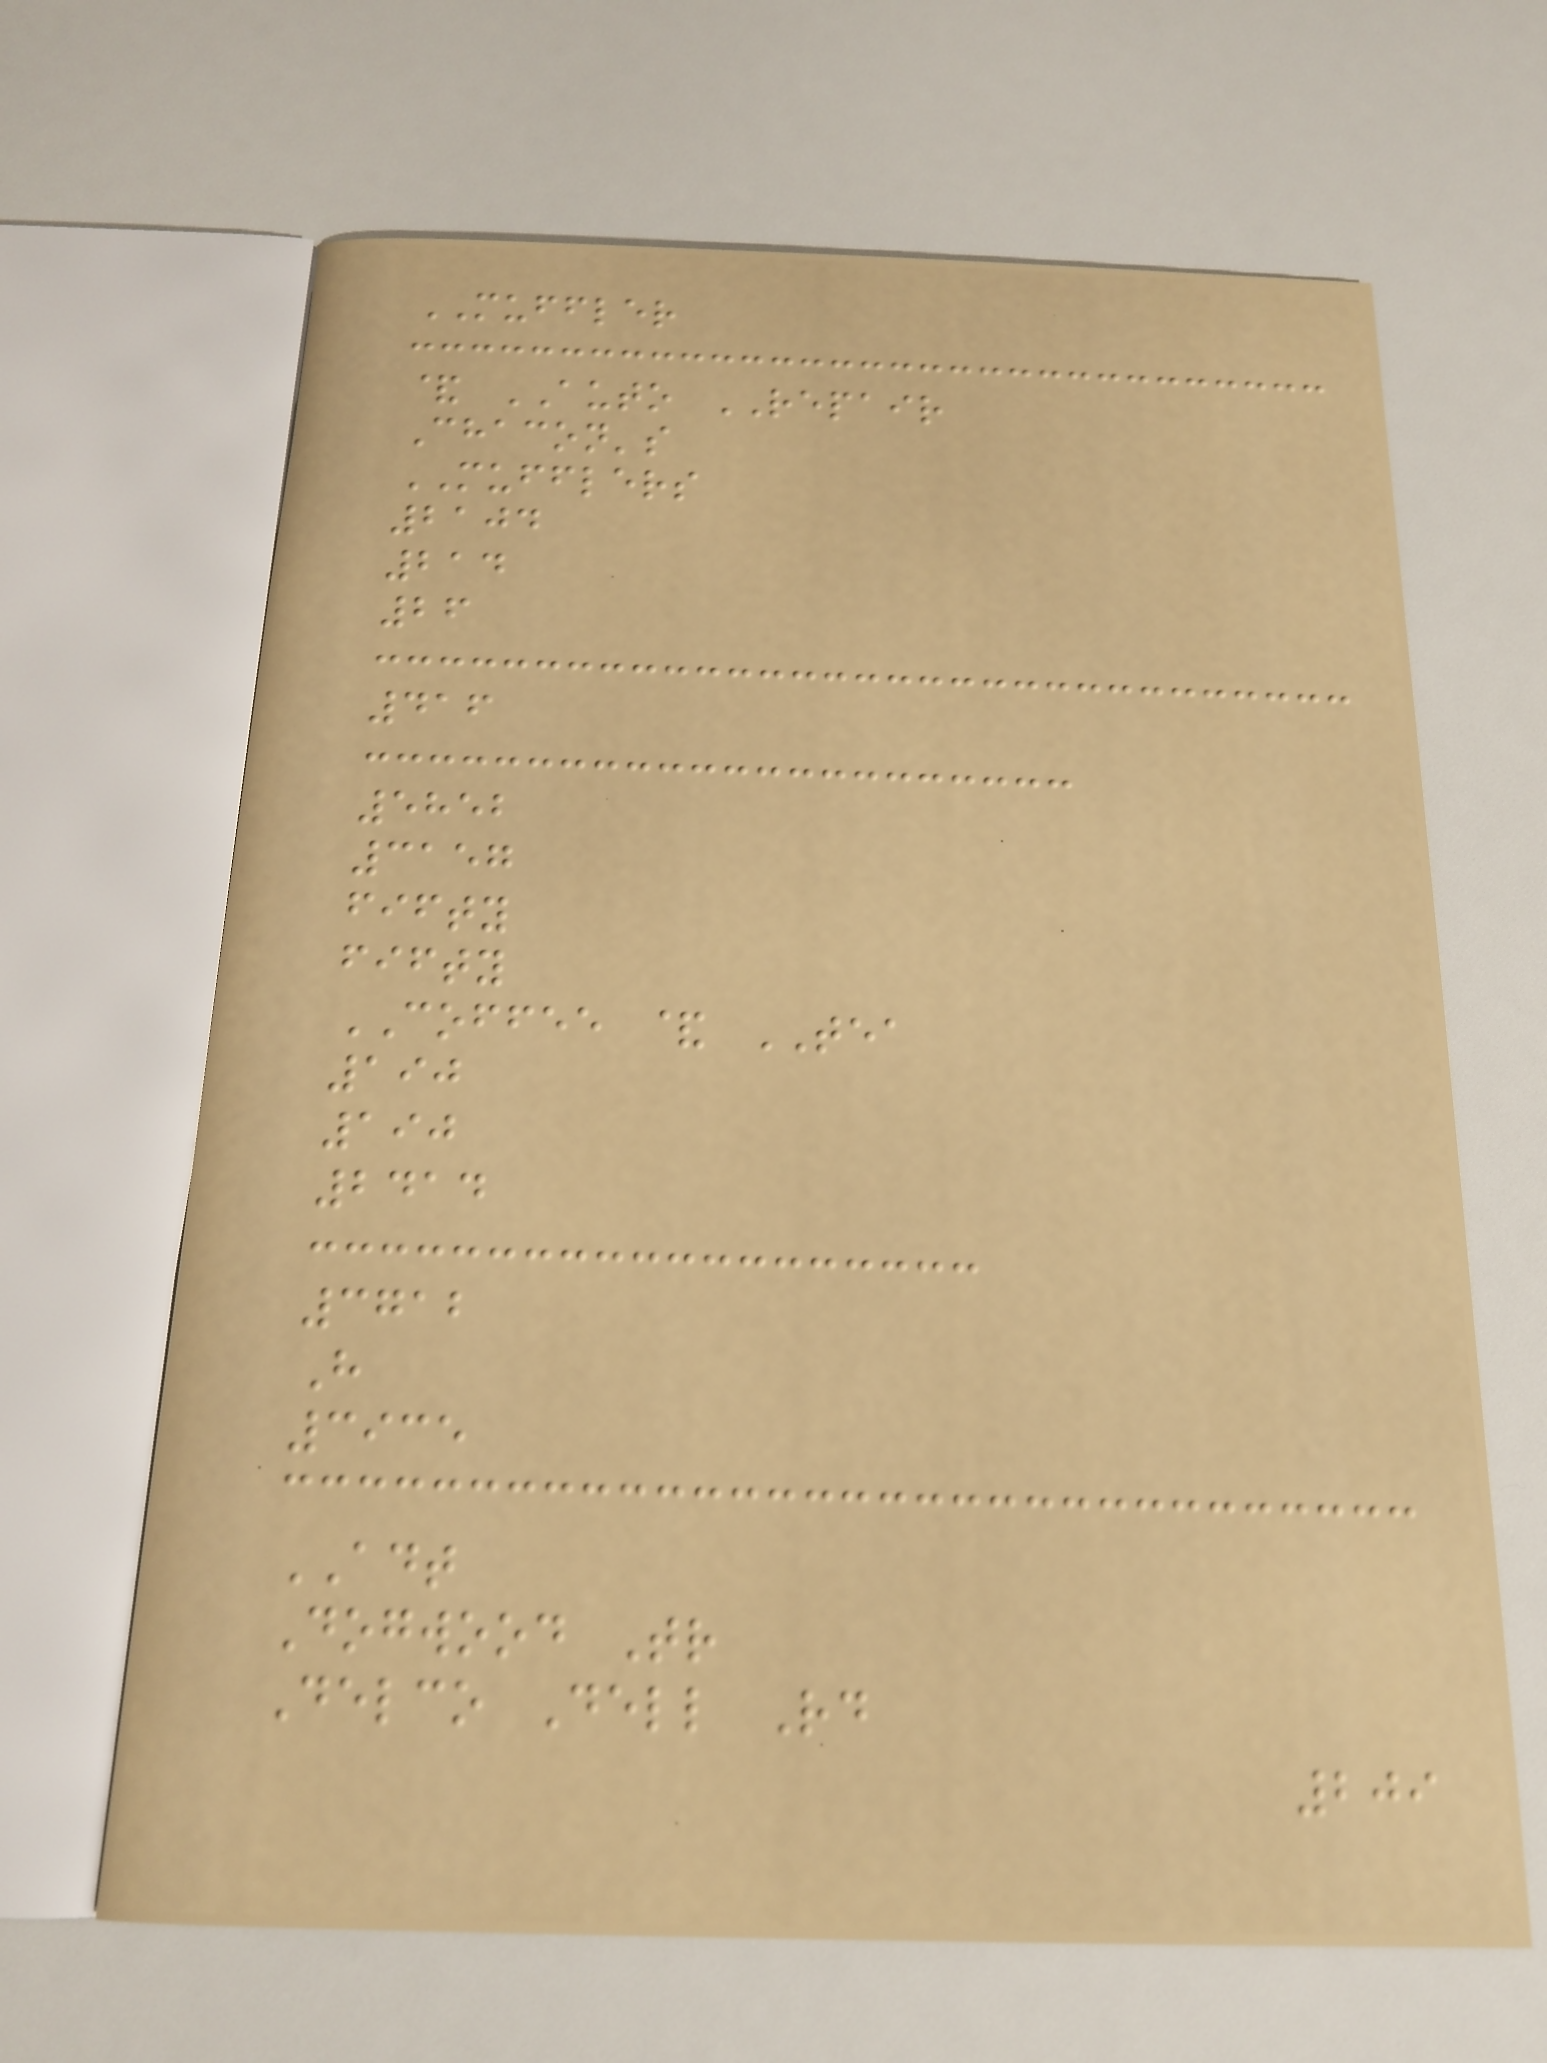MUFFLER
& AUTO REPAIR
Chacon's
MUFFLERS
2104
214
26
416
5852
3157
fifty
fifty
COFFEE & TEA
190
190
2414
3712
H
3935
ADT
Dogwood Tr
Delco Dell Rd
209
